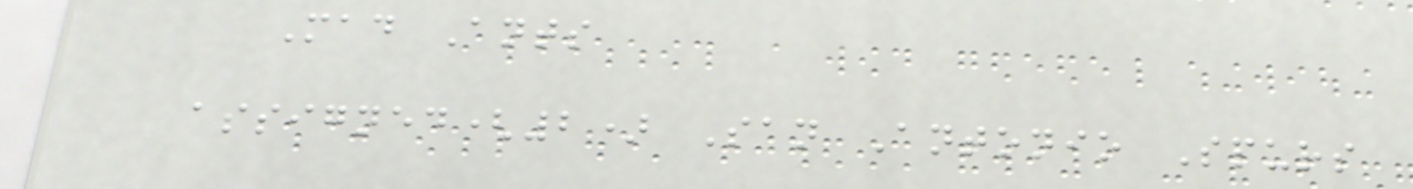Mad Ants
assigned(2) San Antonio Spurs
